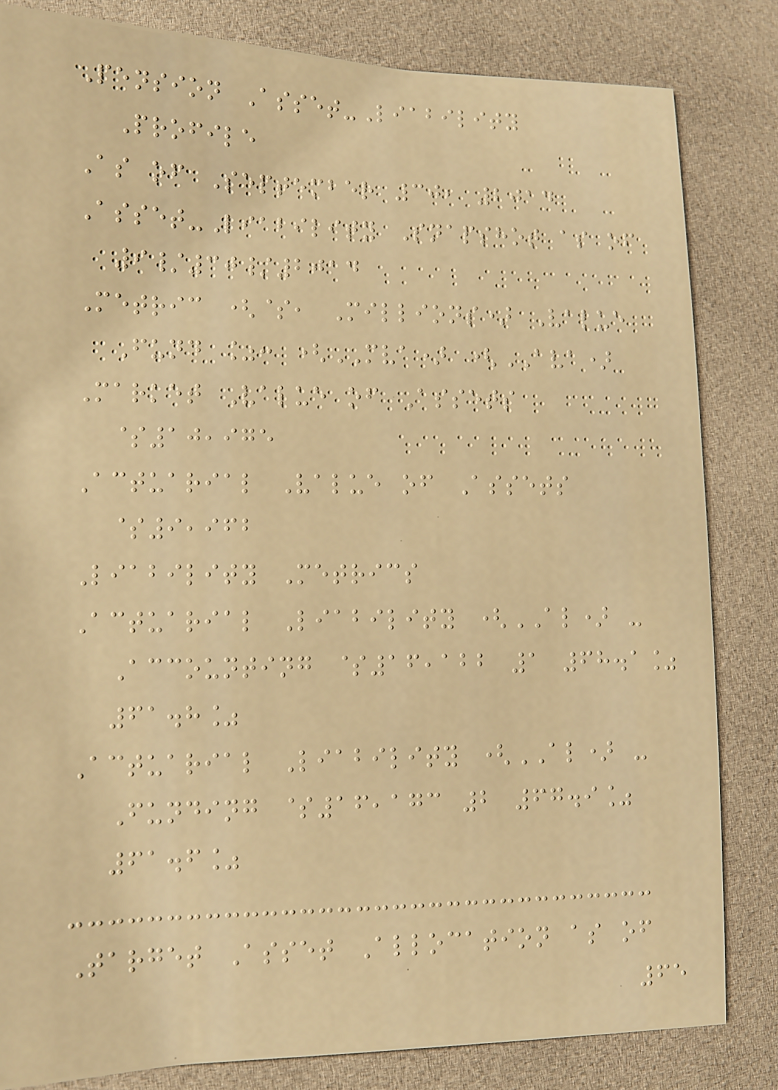Pension Asset-Liability
Profile
As of September 30, 2014
Asset-Liability Snapshot as of
9/30/2014
Metric ($, Millions) Value
Fund %: (MVA) (AVA)
Market Value of Assets
$10,975
Actuarial Value of Assets
$9,962
Liability Metrics
Actuarial Liability (AL) -
Accounting $16,122 1 68.1%
61.8%
Actuarial Liability (AL) -
Funding $16,173 2 67.9%
61.6%
Target Asset Allocation as of
65
